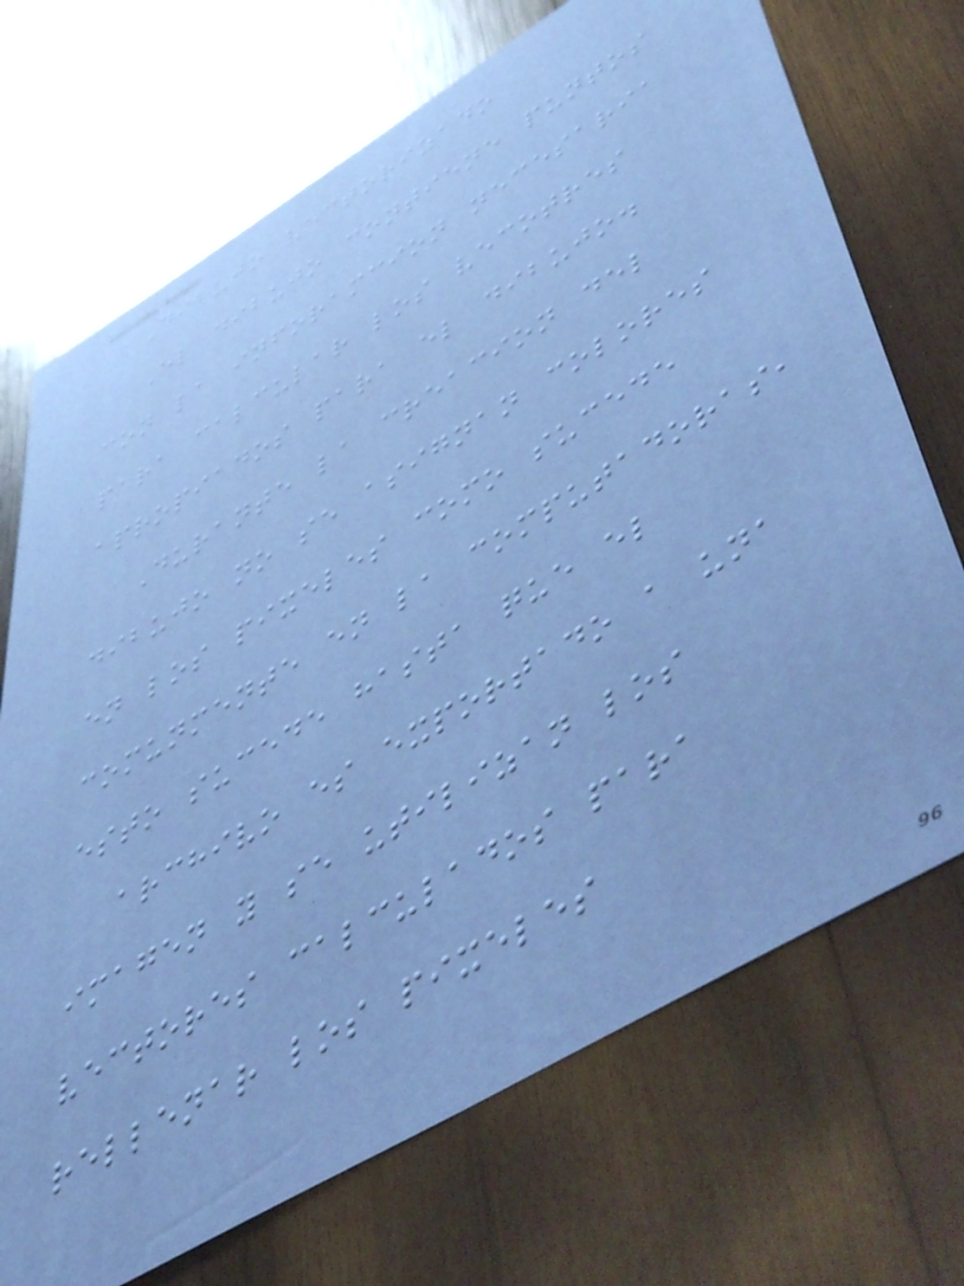Dibujo vectorizado
El dibujo contiene puntos
con la inforamcion necesaria
para calcular los vecotres
apropiados para el dibujo.
Durante la creacion del
dibujo no se asignan colores
en los pixeles como sucede
comunmente en la computadoras,
esto sucede hasta que el
archivo es exportado a una
imagen y se utilizan los
vectores calculados para
rellenar los pixeles
